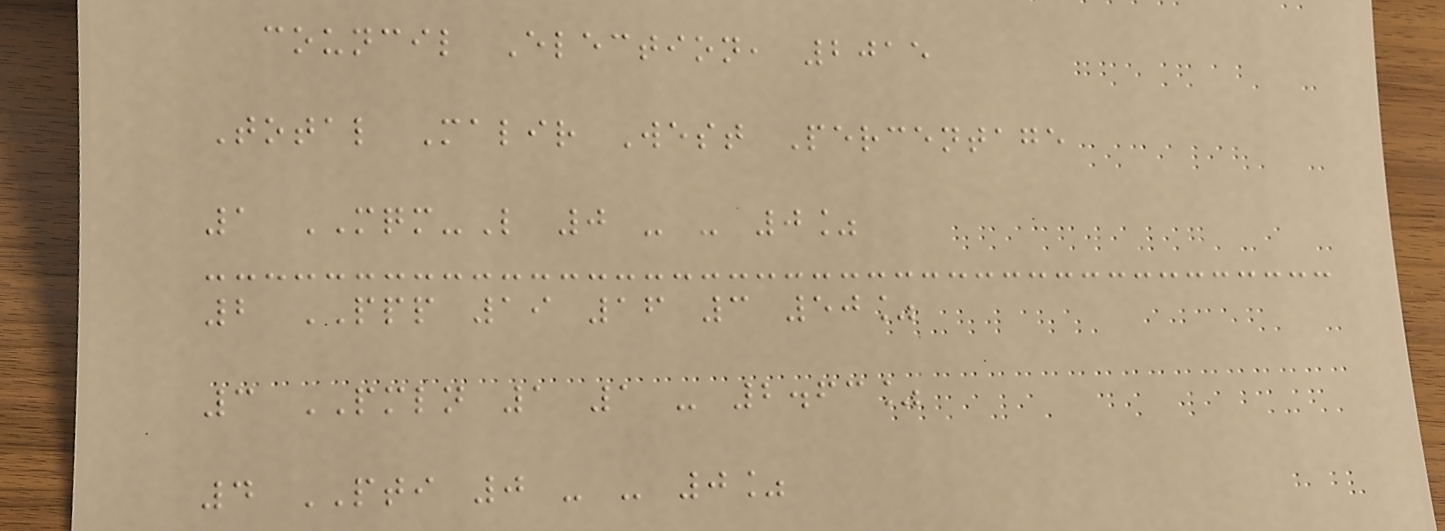council Election, 2015
Total Malir West Percentage
1 MQM-L 0 - - 0%
2 PPP 19 16 3 50%
3 PMLN 1 1 - 2.63%
4 PTI 0 - - 0%
